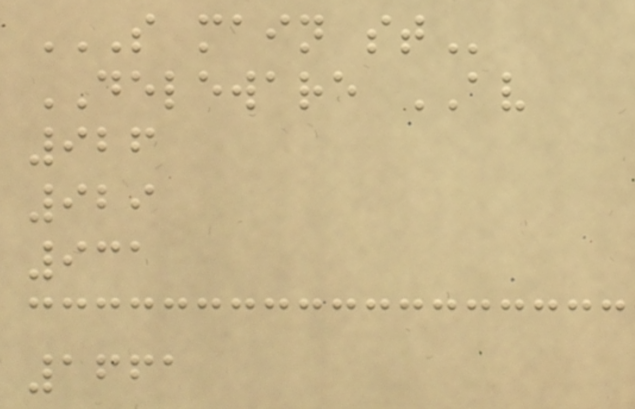S MAIN ST
DELEWARE AV
926
929
931
1661
